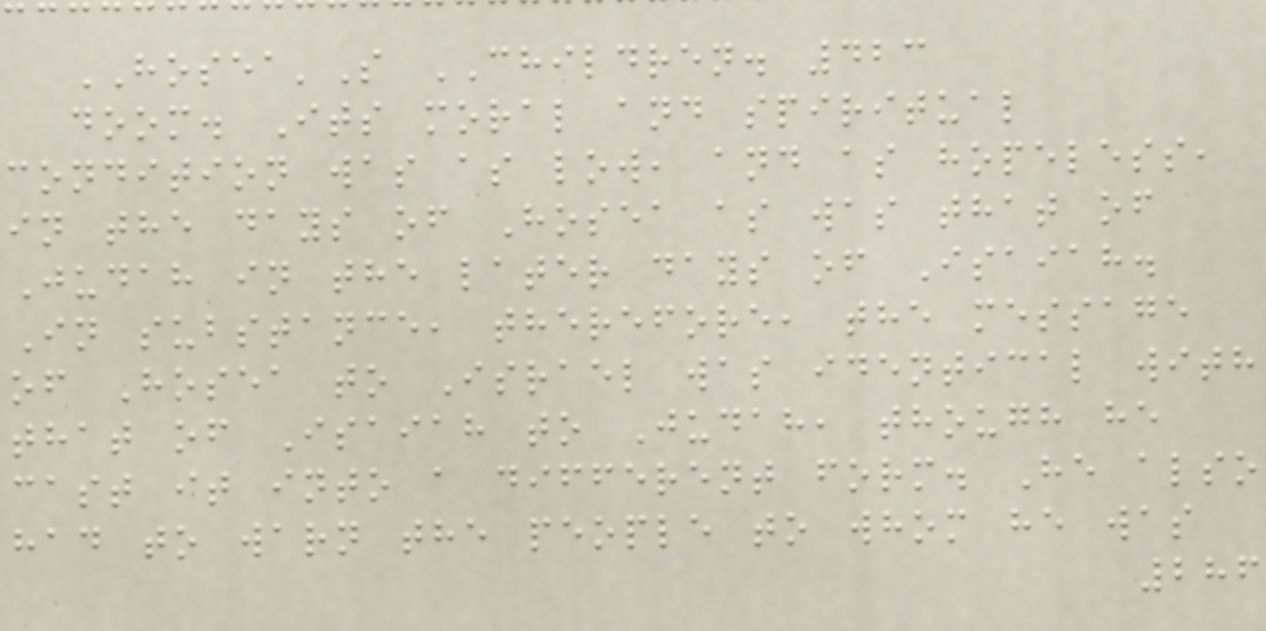HOSEA'S CHILDREN. 423
doom. Its moral and spiritual
condition was as low, and as hopeless,
in the days of Hosea as was that of
Judah in the later days of Isaiah.
In substance, therefore, the message
of Hosea to Israel was identical with
that of Isaiah to Judah, though he
cast it into a different form. He also
had to warn the people to whom he was
286
